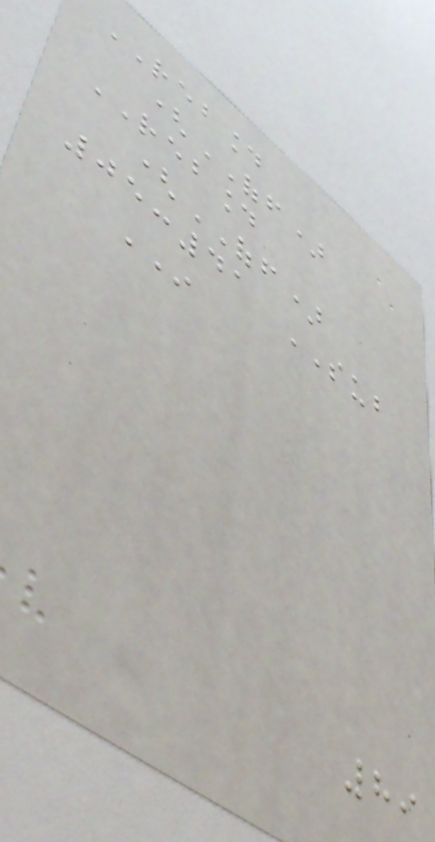REBOUND
(OFF)
REBOUND
(OFF)
05:41 SUB
IN
89
